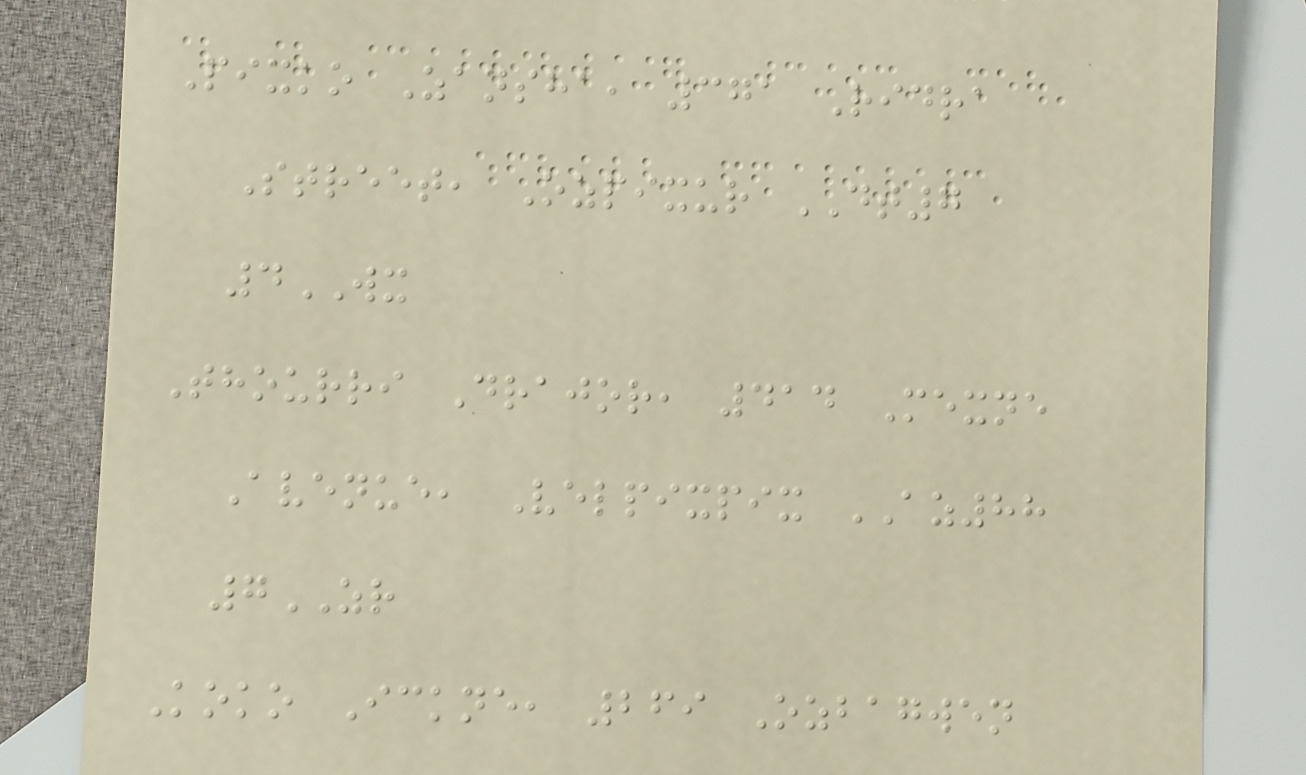Pixko Zansha, 371 Ridra
Street, Ozpixur DT7
4WX
Thourri Drajor, 414 Mexne
Avenue, Velpixpix AZ88
7ZR
Koko Ickne, 269 Ozbagwen
